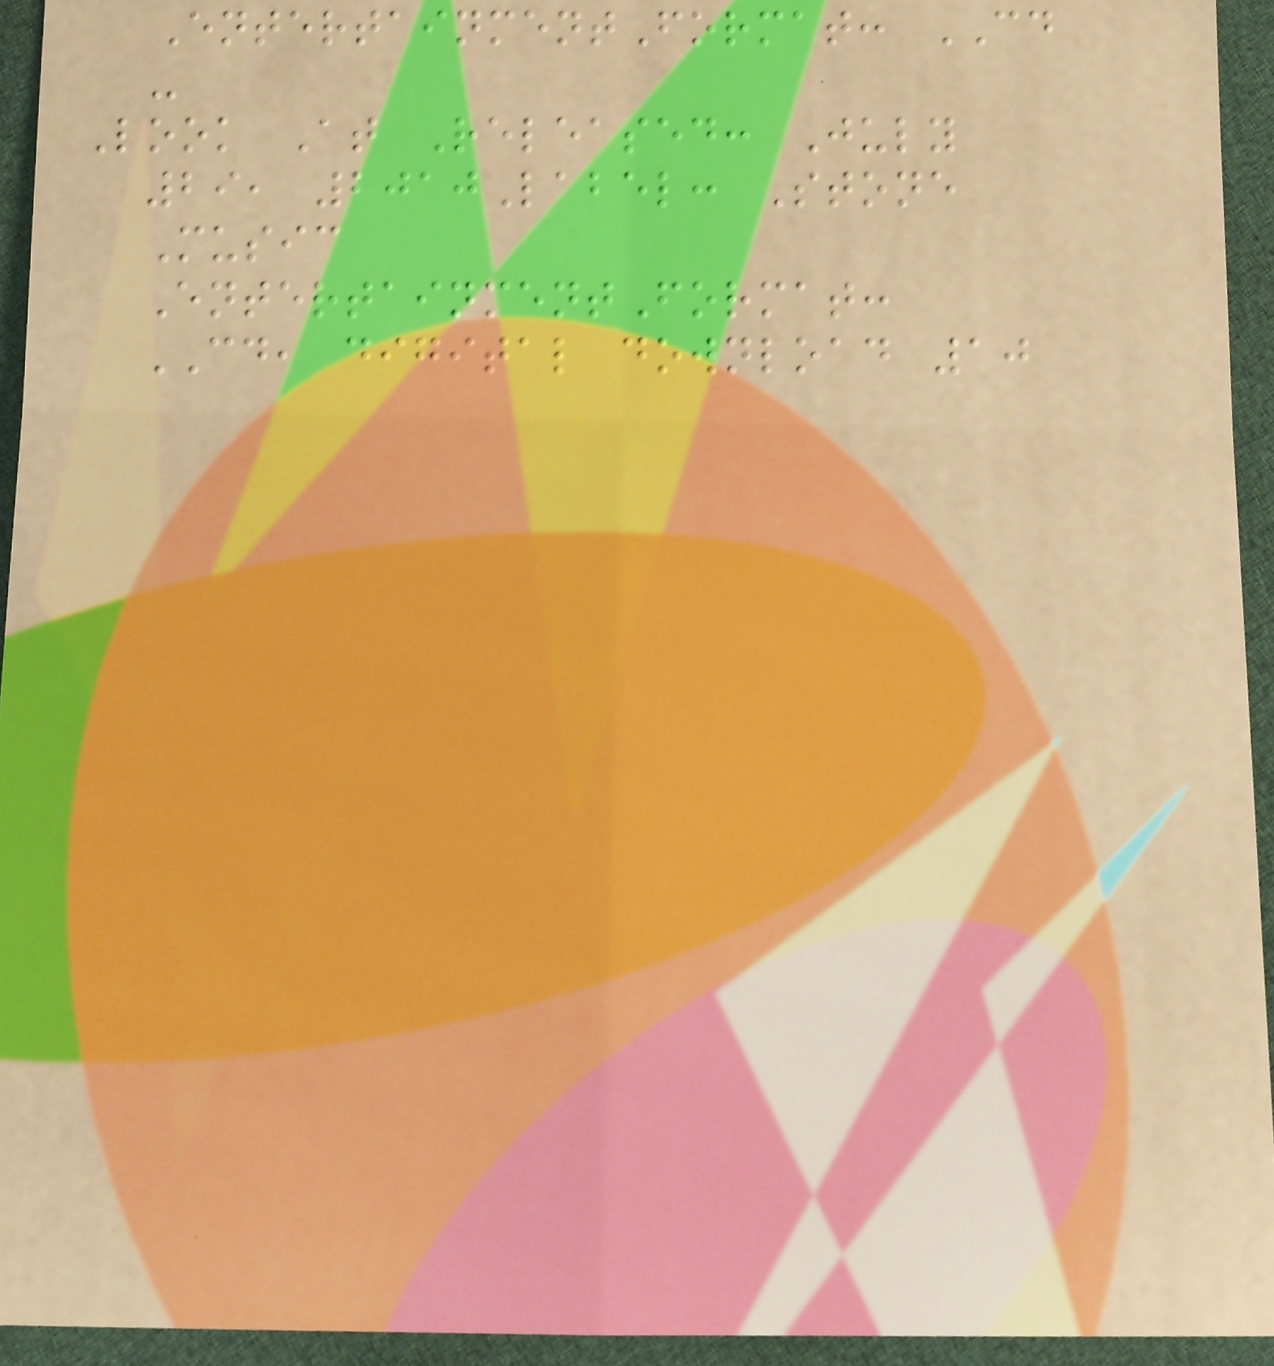EntertainmentFormat: CD
-
Look At Released: July
29, 2010Label: Stone
Music
EntertainmentFormat:
CD, digital download 10
